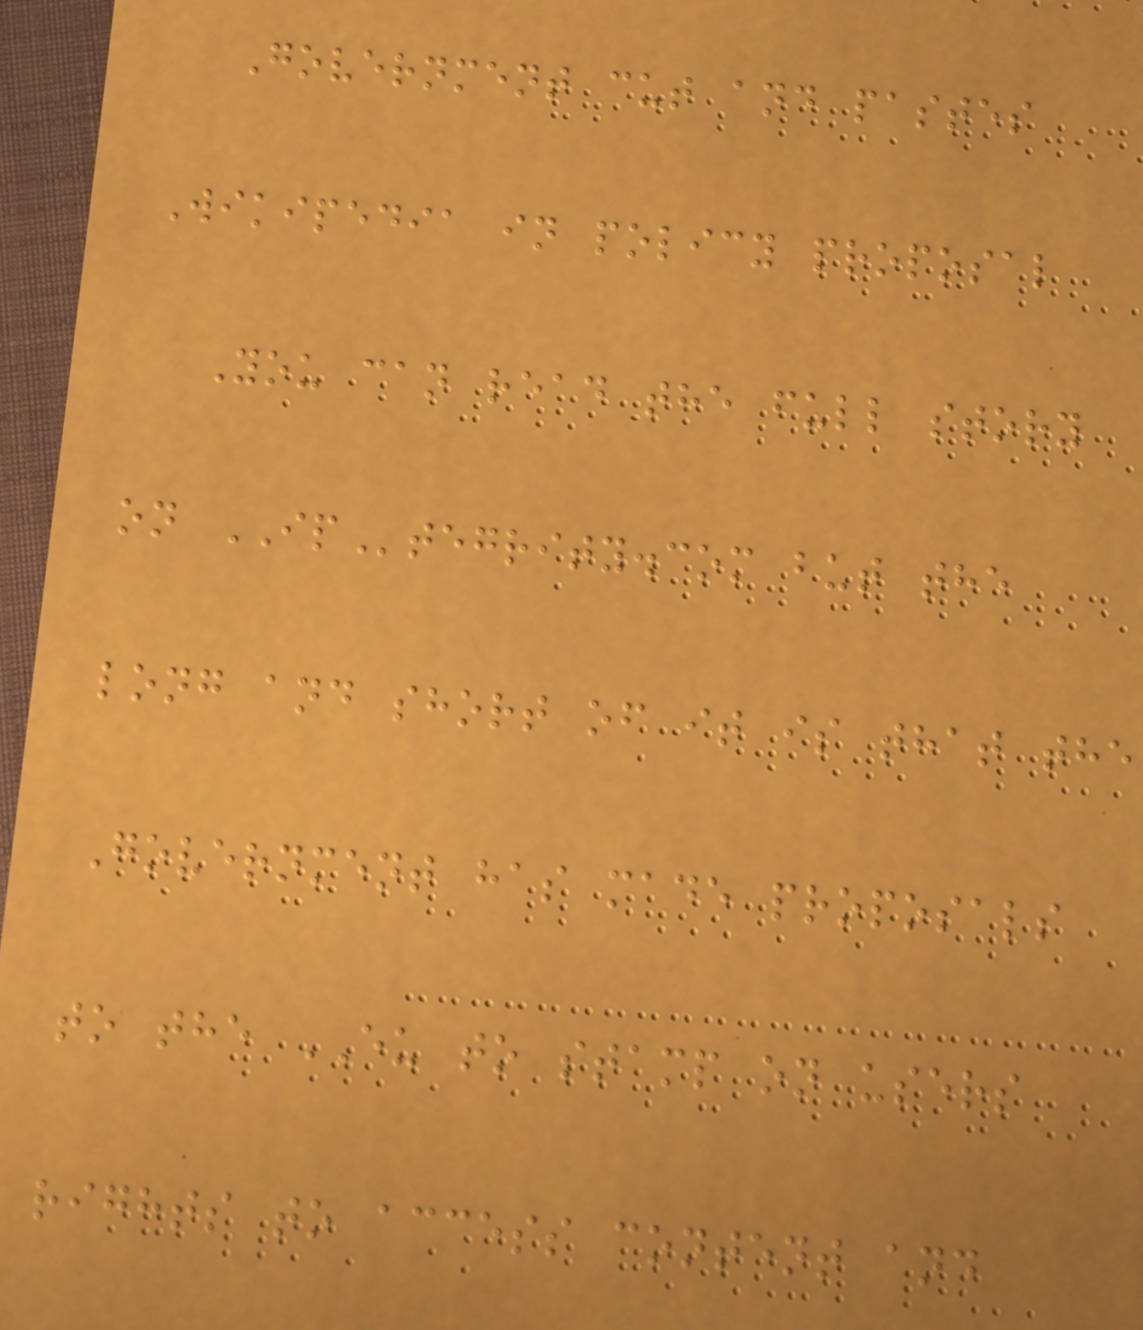Government cut and pastes
Wikipedia in policy proposal
You can read the full story
on IPtegrity.com but the
long and short of it is that the
Government has made proposals
to the EU to stamp on users
rights to access content and
